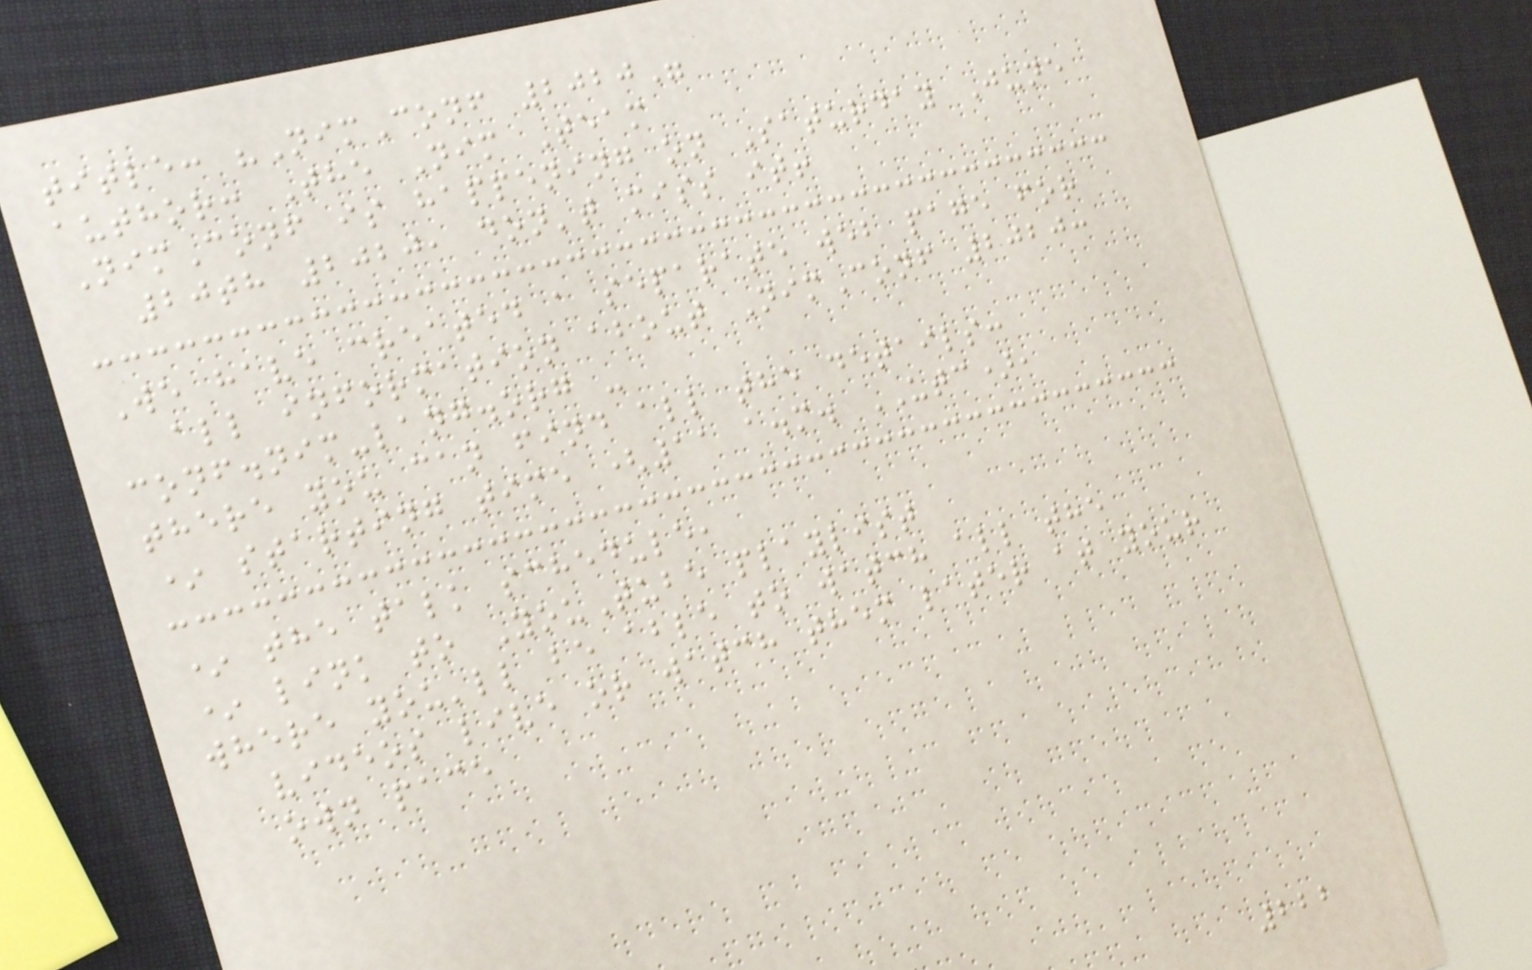title: "NimConf 2020"
author: The Nim Team
NimConf is happening on Saturday June
20th 2020, don't miss it!
We have created a separate web page for
all information about NimConf 2020:
conf.nim-lang.org -
there you can find all the details:
* starting time (11 a.m. UTC),
* the talk schedule,
* link to YouTube playlist
where you'll be able to watch all the
videos live or watch them later at your
own pace
222
